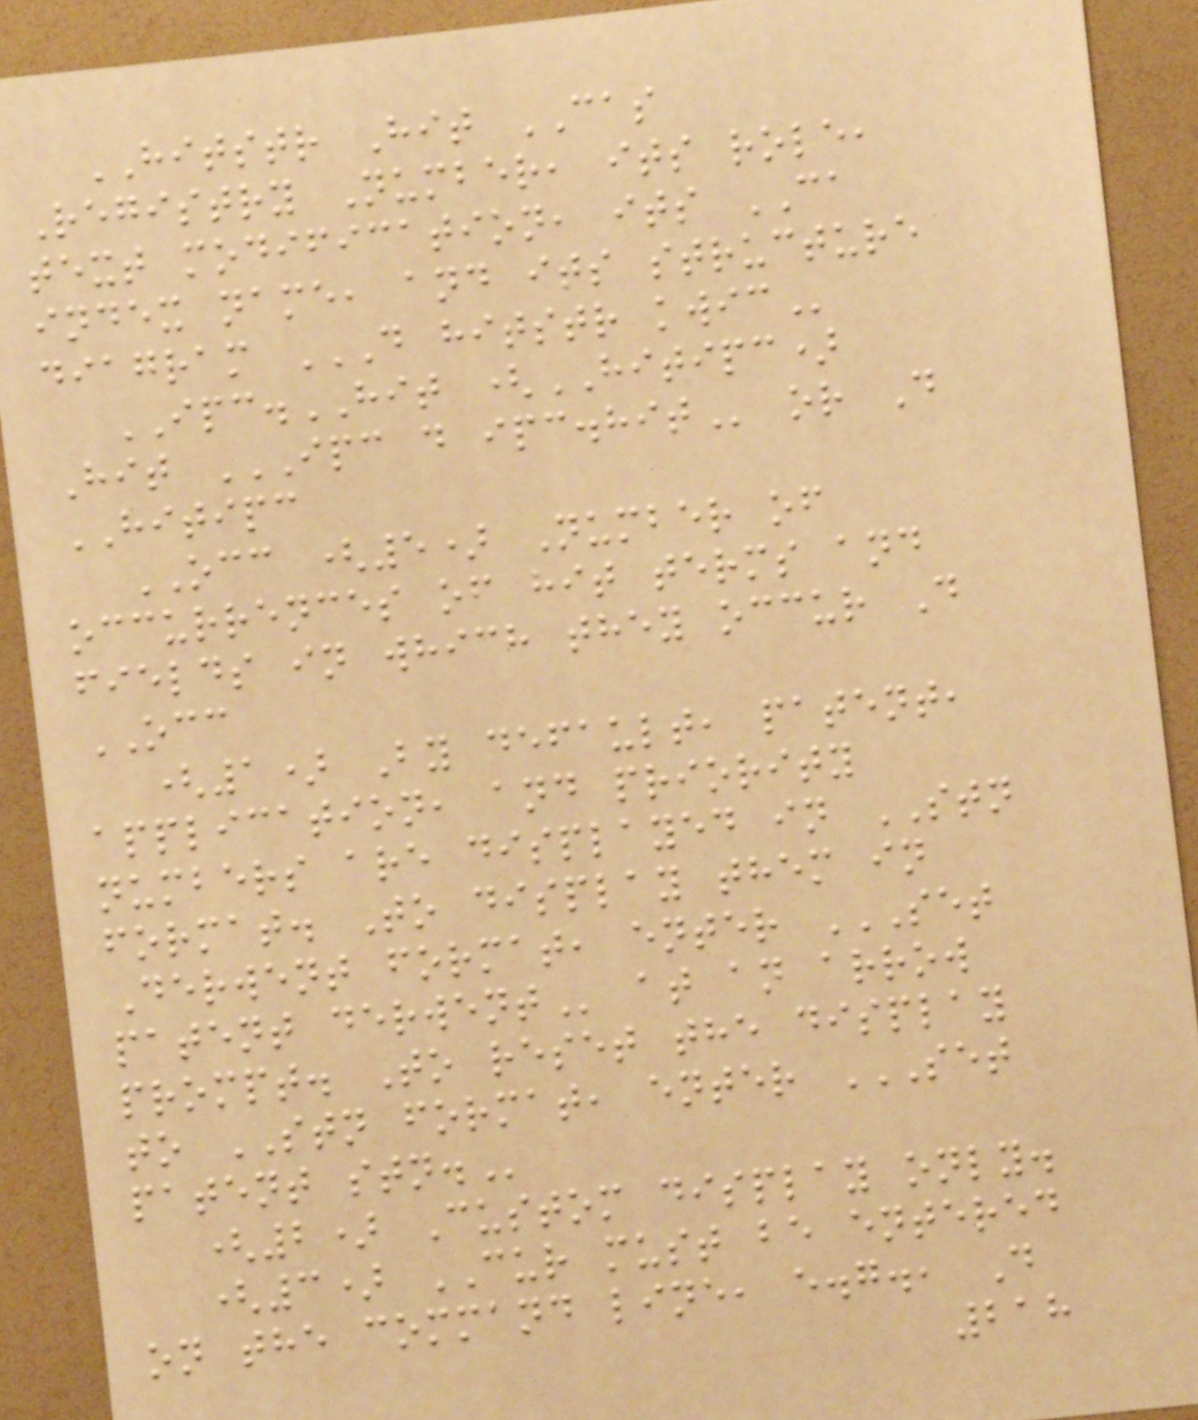HITSTR Hit CAS
Registry Number, its role,
text modification, its CA
index name, and its structure
diagram D HITSTR KWIC
IPC.HIT (HITIPC)
Hit IPC D IPC.HIT or D
HITIPC
OCC (5) Number of
occurrences of hit terms and
fields in which they occur D
OCC
(1) By default, patent,
application, and priority
numbers are displayed in STN
format. To display them in
Derwent format, enter SET
PATENT DERWENT at an arrow
prompt. To reset the display
to STN format, enter SET
PATENT STN.
(2) Custom display only.
(3) CUR must be entered
on the command line, e.g., D
218
